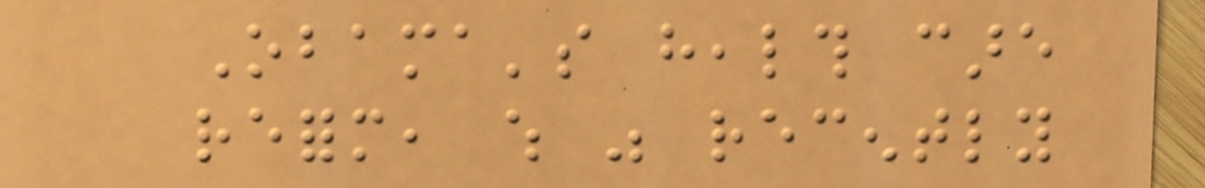Obama's health care
reform, which was recently
